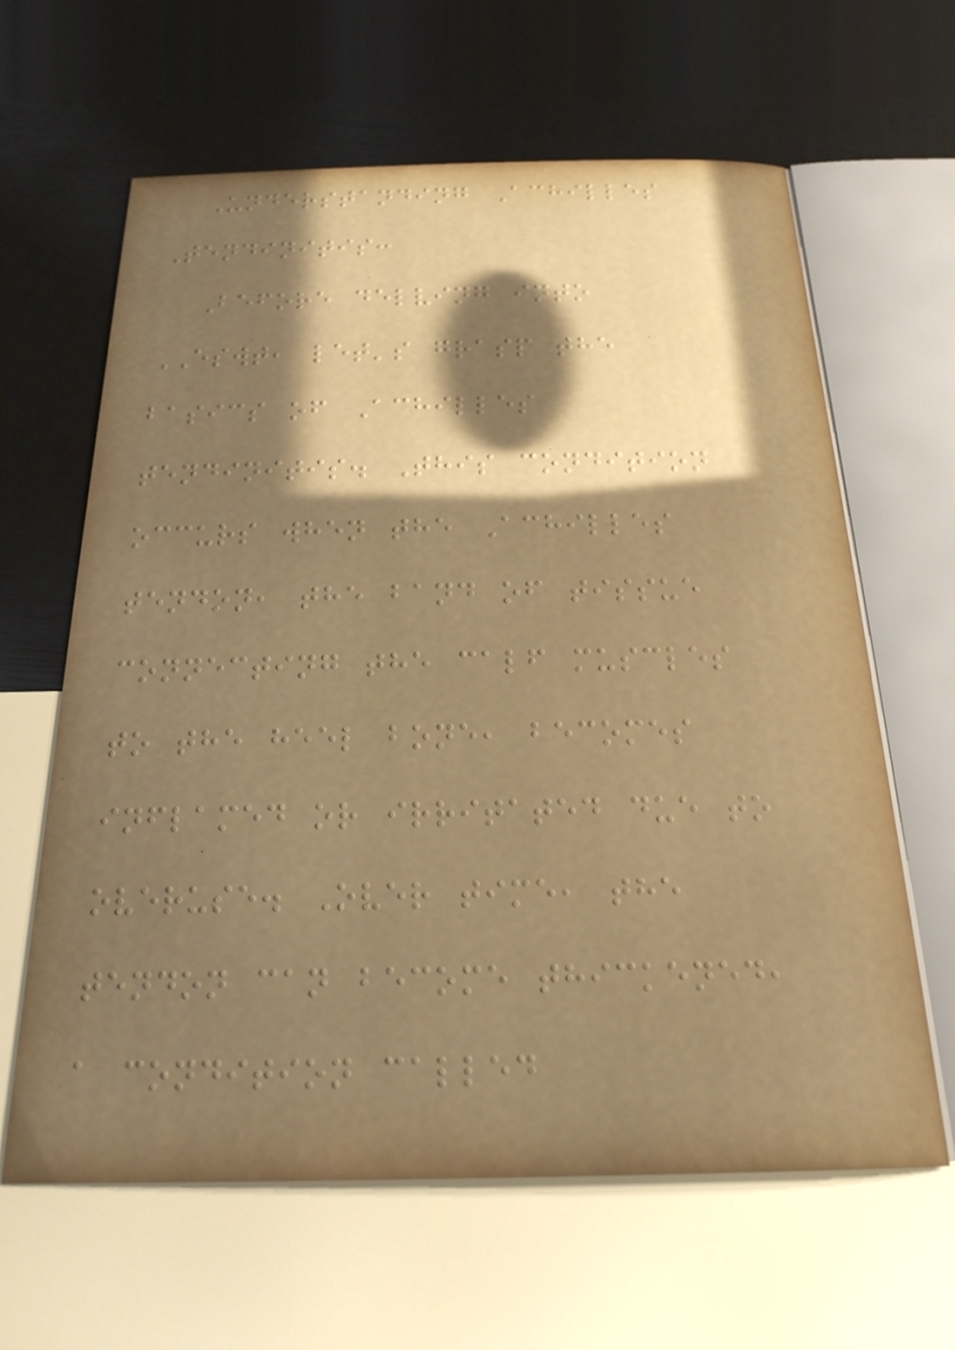Understanding Achilles
Tendinitis:
Before delving into
ESWT, let's grasp the
basics of Achilles
tendinitis. This condition
occurs when the Achilles
tendon, the band of tissue
connecting the calf muscles
to the heel bone, becomes
inflamed or irritated due to
overuse. Over time, the
tendon can become thickened,
a condition called
